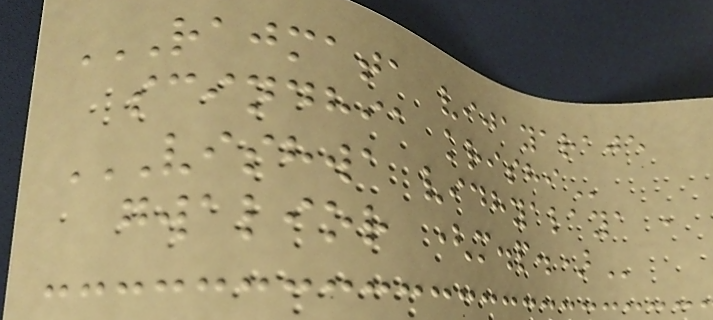RAJMATA VIJAYARAJE
SCINDHIA KRISHI
VISHWA VIDHYALAYA ,
GWALIOR (M.P.)
